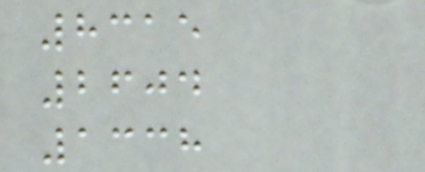8315
2604
1338
